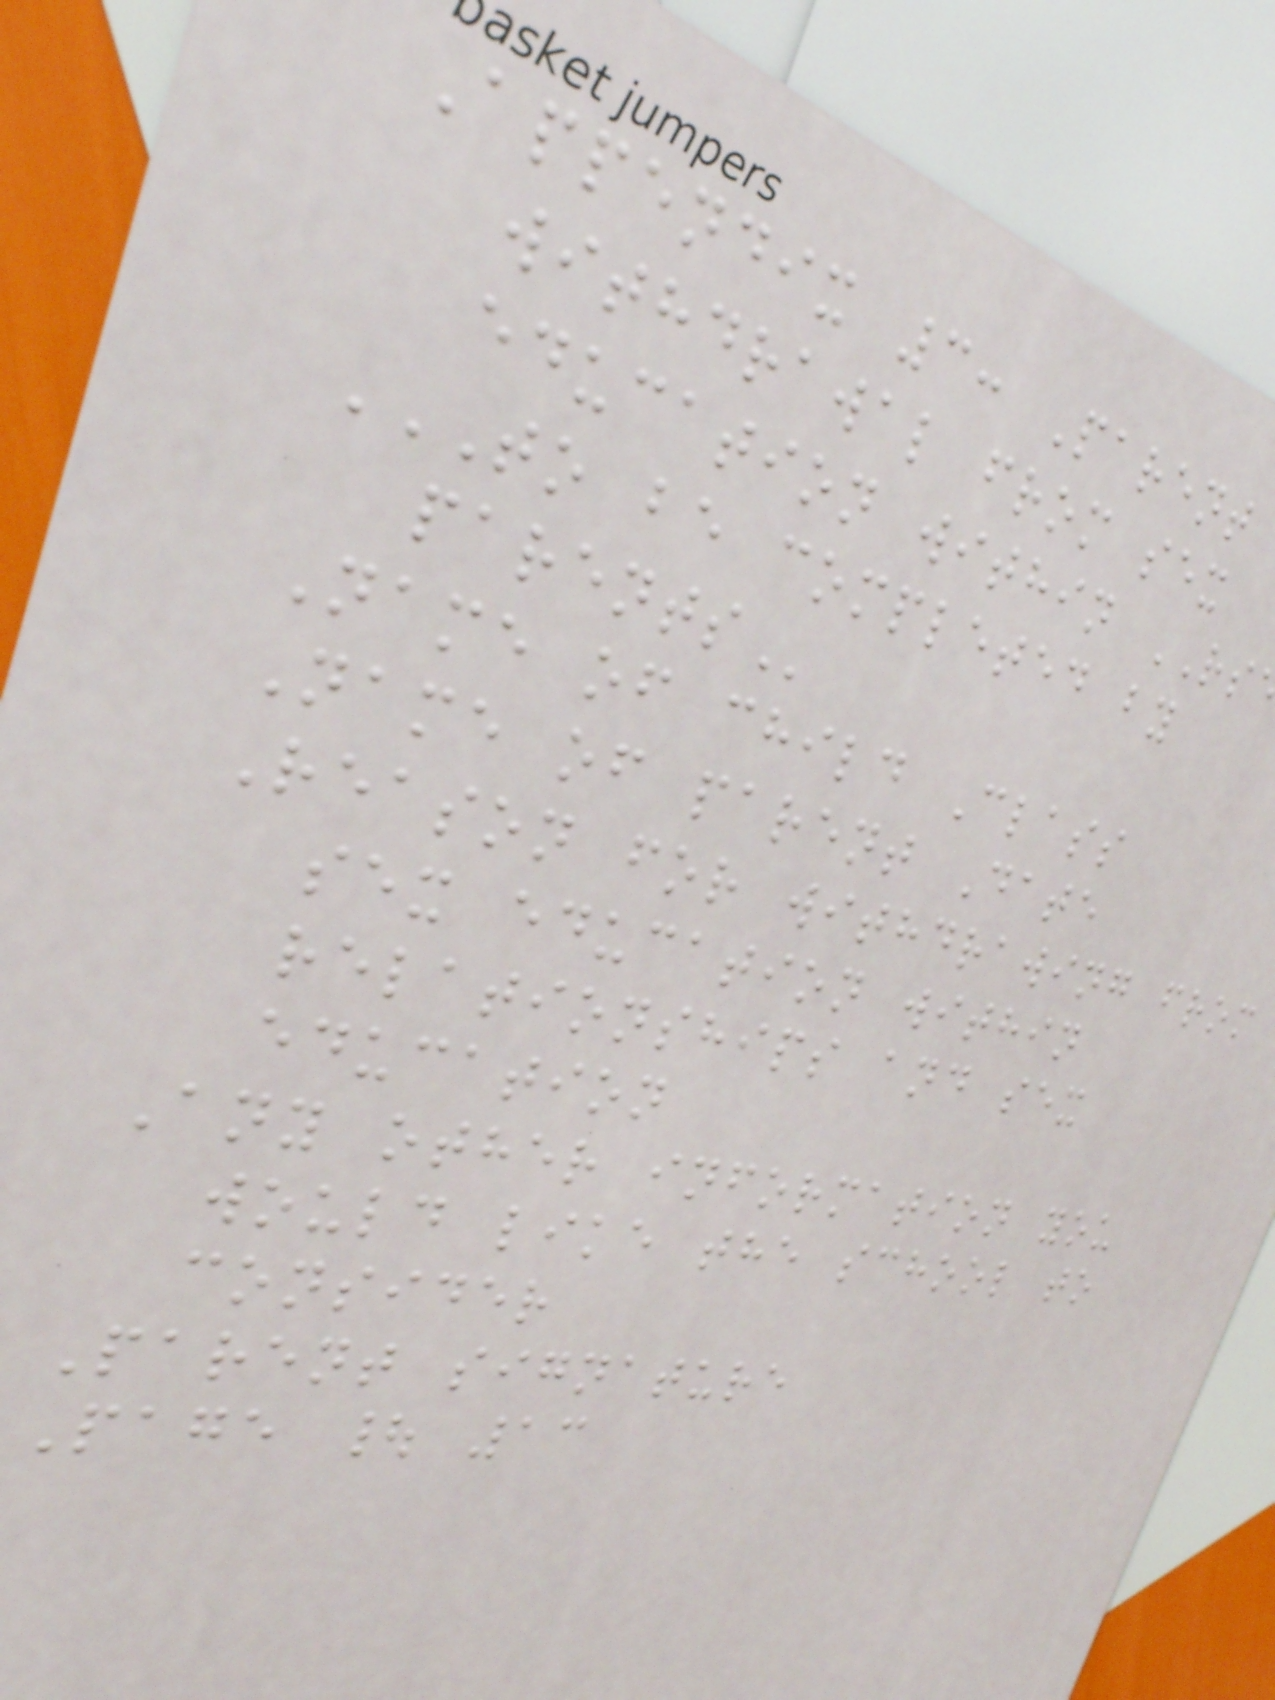Appendix 3: Parent
withdrawal from sex
education within RS
TO BE COMPLETED BY
Name of child Class
Name of parent Date
Reason for withdrawing from
sex education within
relationships and sex
education
Any other information you
would like the school to
consider
Parent signature
Page | 13
